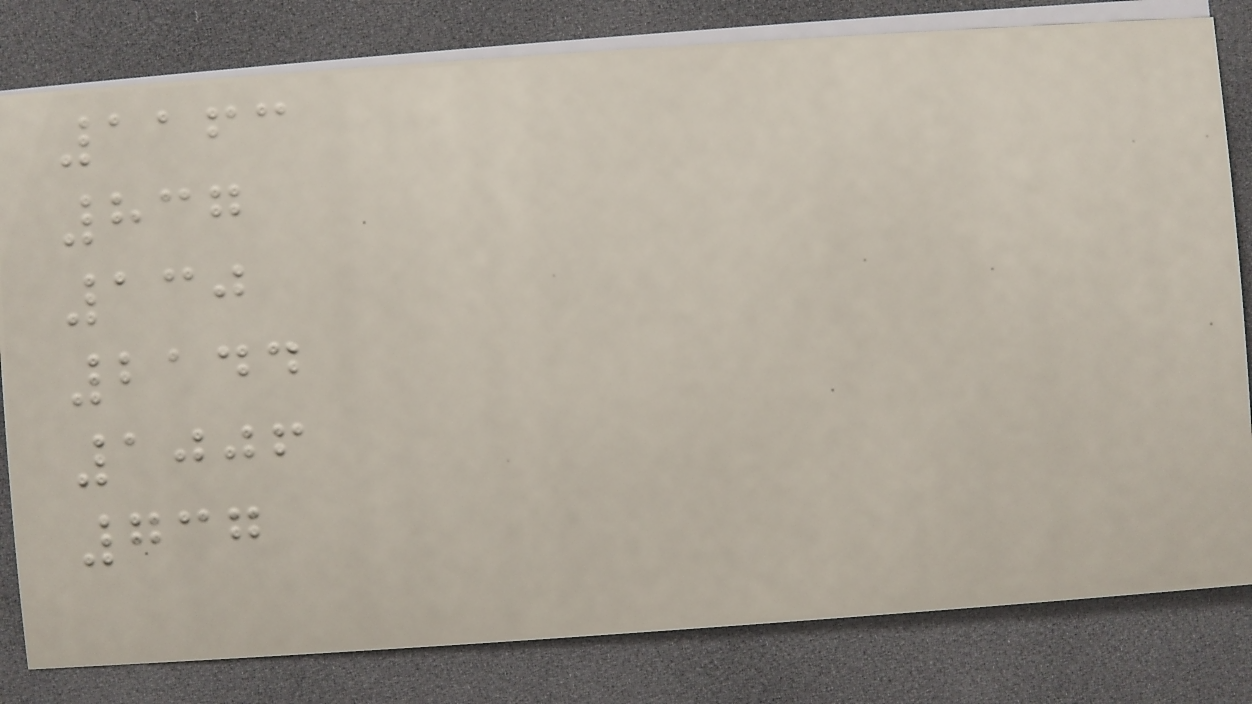1163
837
130
2144
1006
737
